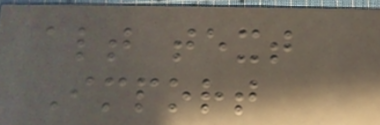alt text
Import
